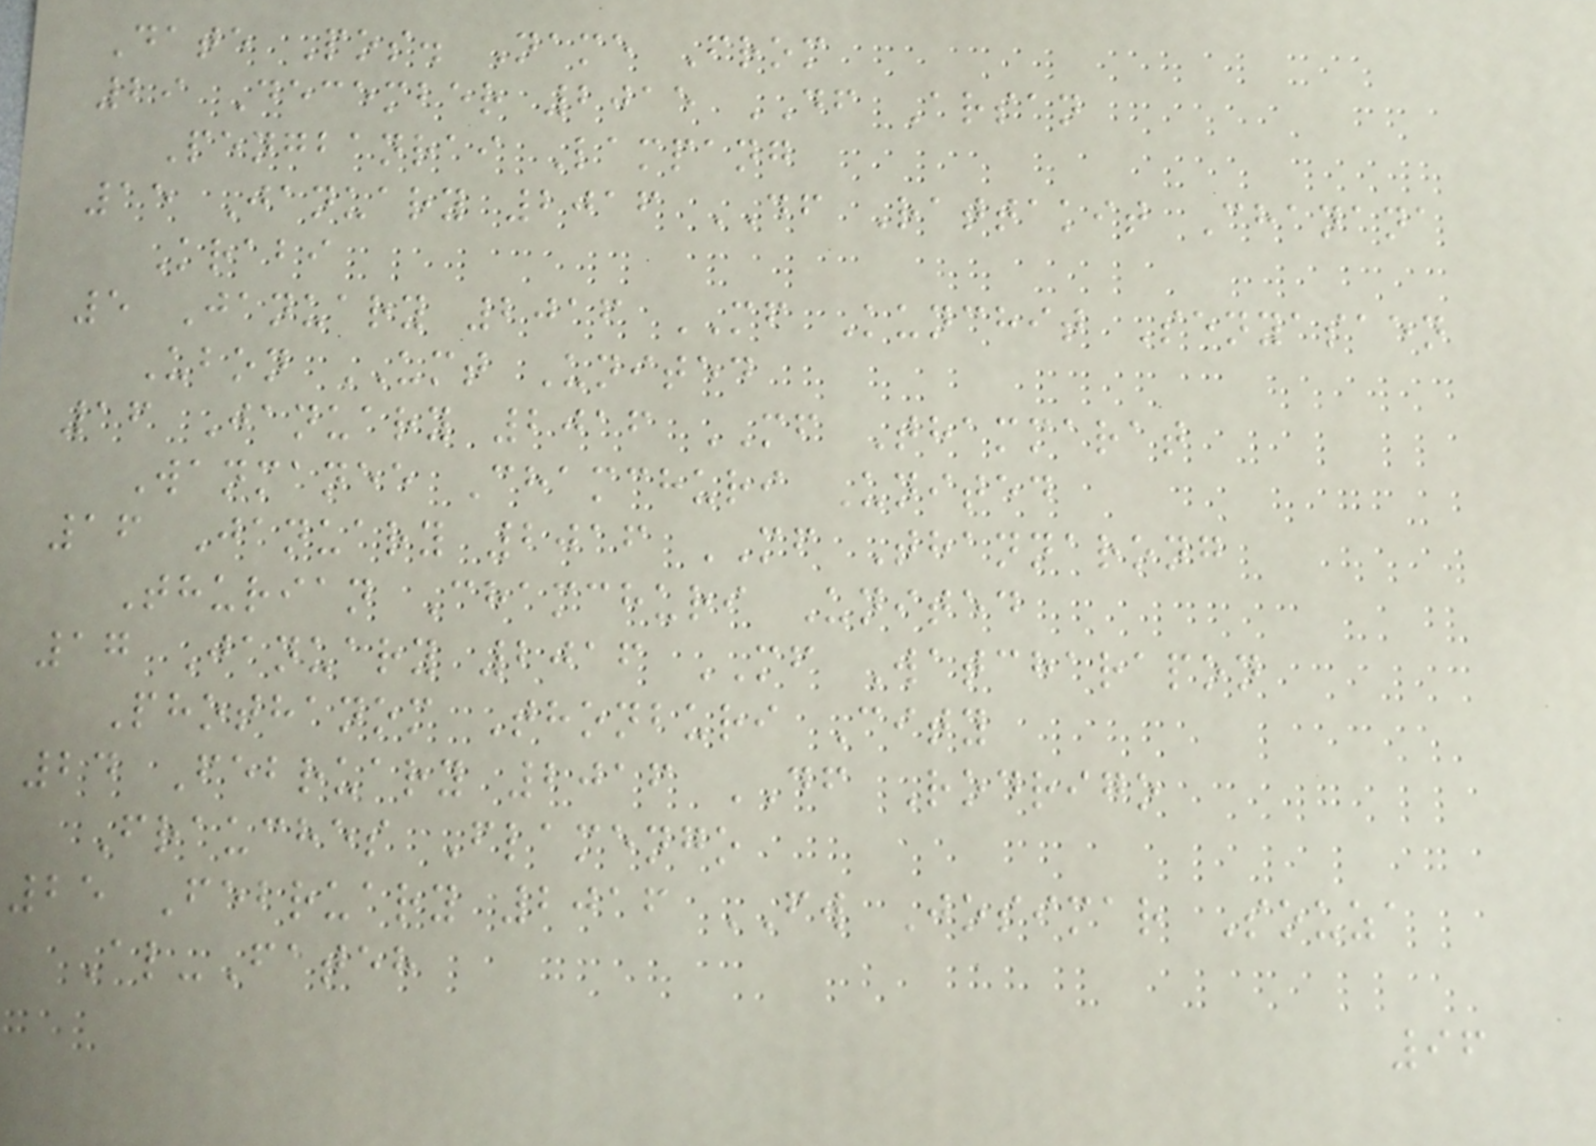Date Pos. Name From
29 December 2015 DF Arsan
Pengbanrai Lampang
15 January 2016 DF Rattakit Chanana
Krabi
5 January 2016 MF Kunchit Senyasaen
Ubon UMT United
16 January 2016 MF Thammarat
Wanmanee Chamchuri United
16 January 2016 MF Thannarong
Thurian Chamchuri United
17 January 2016 MF Watcharapon
Phothanom Thonburi City
24 February 2016 DF Rodrigo
Frauches Flamengo
25 February 2016 FW Josimar Souza
Al-Fateh
96
